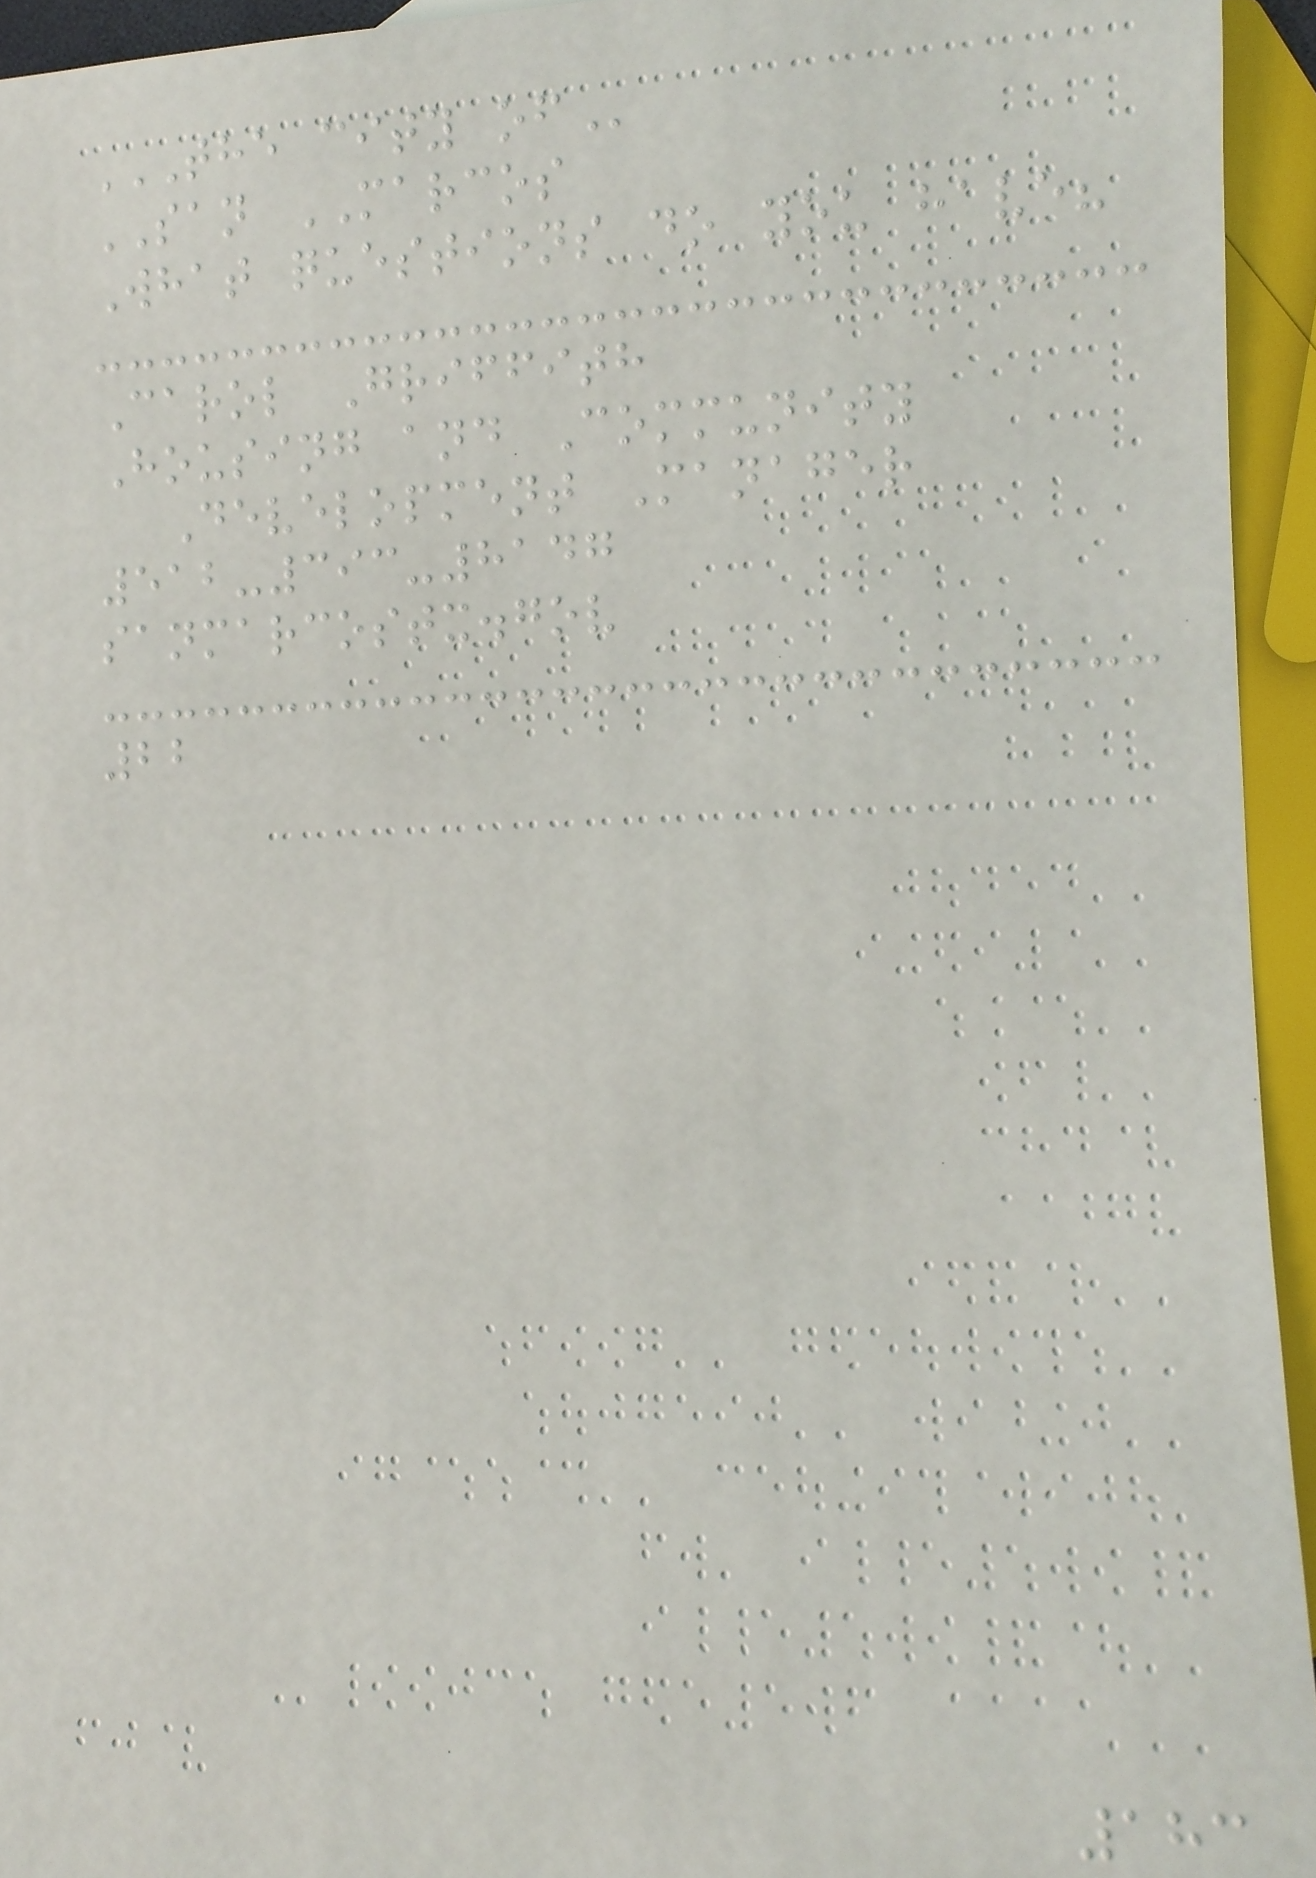THE CITY OF
SAN MARCOS
What questions do you have?
Carol Griffith
Housing and Community
Development Manager
512-393-8147
sanmarcostx.gov
22
183
